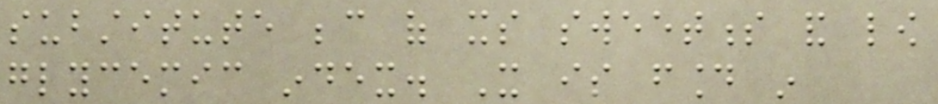substitute because of its sweetness and low
glycemic index. It is found in
